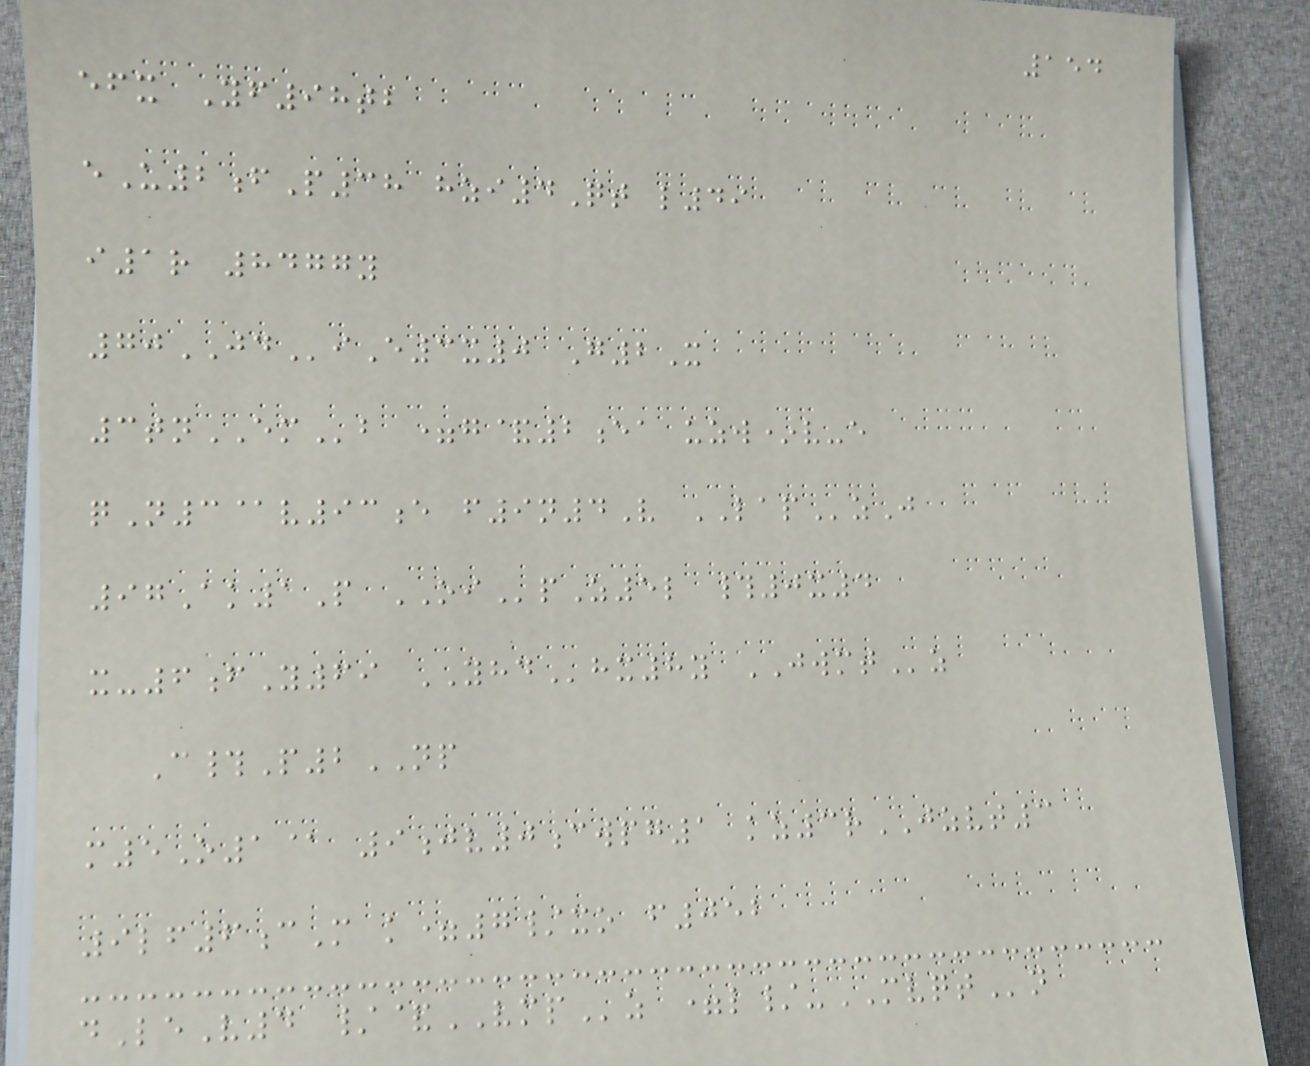154
efx Yf98tb
eU2fP38 hzi4Qt l49
i1r 8477y
70JDiE3x0 G2X
3tnEMb =g&2ea uzw*v-e
qN3@v93e f9n4V LAPzJ
97Ak1P OIpZ5l #0x4
x-6fY69 YHDhx8y JWMTz
C#P2NP
m5O1@ 9jv0cwpg1 kz3rJZVT3
9lf6cM k=7/xo f052
dLeV4 /&VMPz =l/-MVQTn
